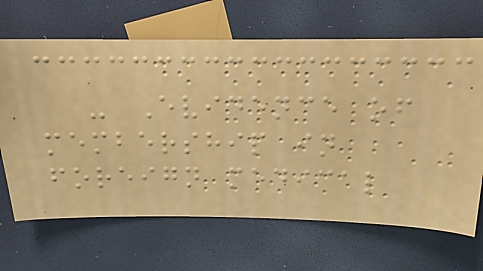- Evidence of
membership in
foreign medical
